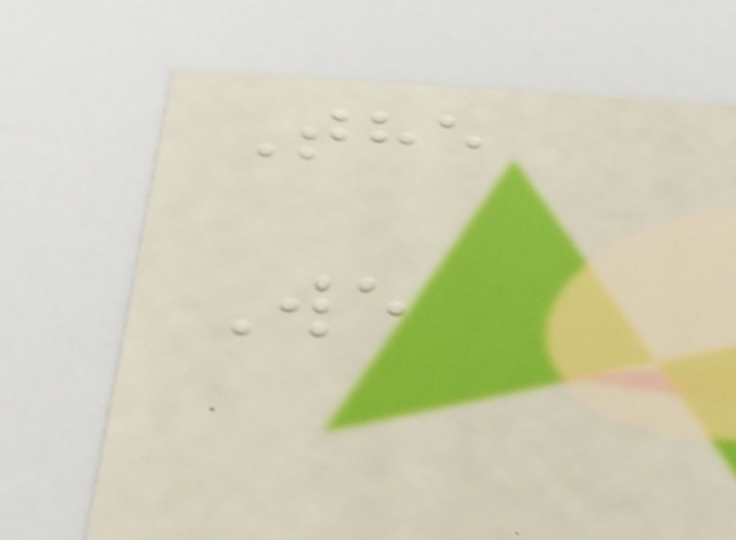The
We
